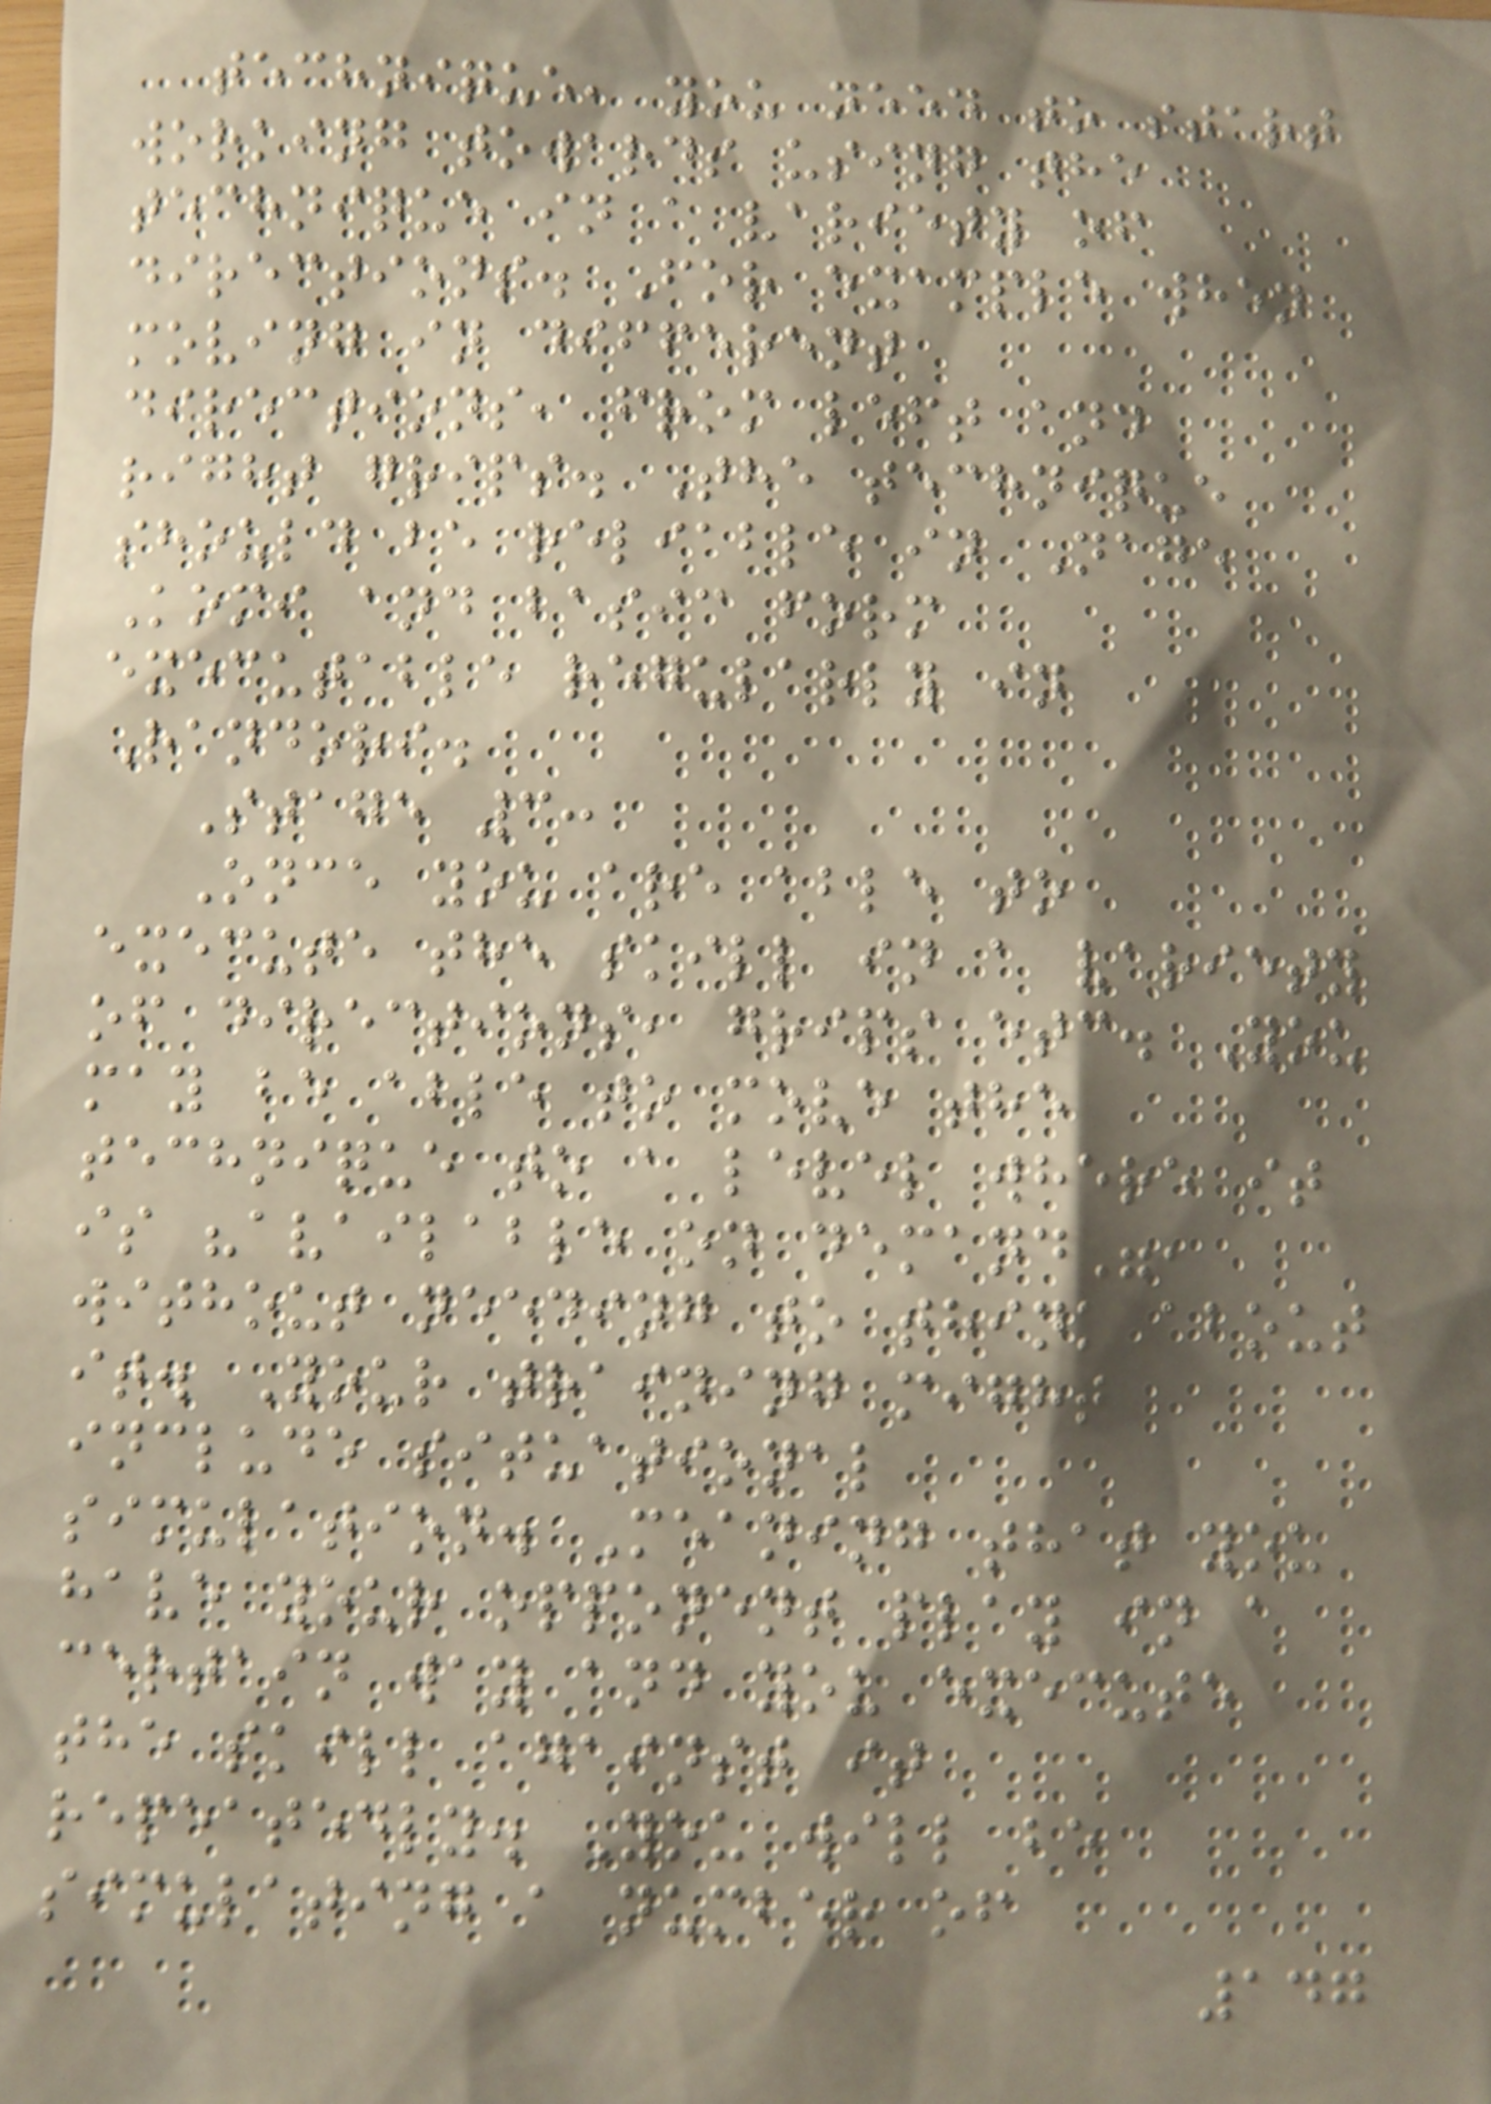technique, you need to start
working towards using the
technique in a variety of
directions. For example when
moving in different
directions, from left and
right grips. The technique
should be reliable in Nage
Komi and basic form
executable regularly in
Randori.
Stage 3:
Once you are able to
execute the skill in a variety
of directions, grips etc. You
may be able to move the
technique to a level where it
is "available on demand",
without needing to think about
it. Your training might
include situational
simulation. Meaning that you
have your opponent play in a
certain way and you execute
the skill against it
repeatedly. You will be
simulating a number of
147
